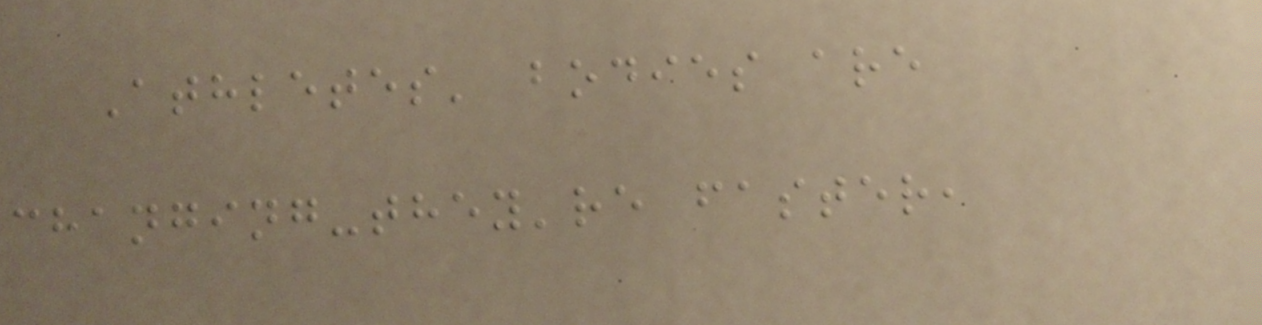Athletes' bodies are
changing-they're faster,
